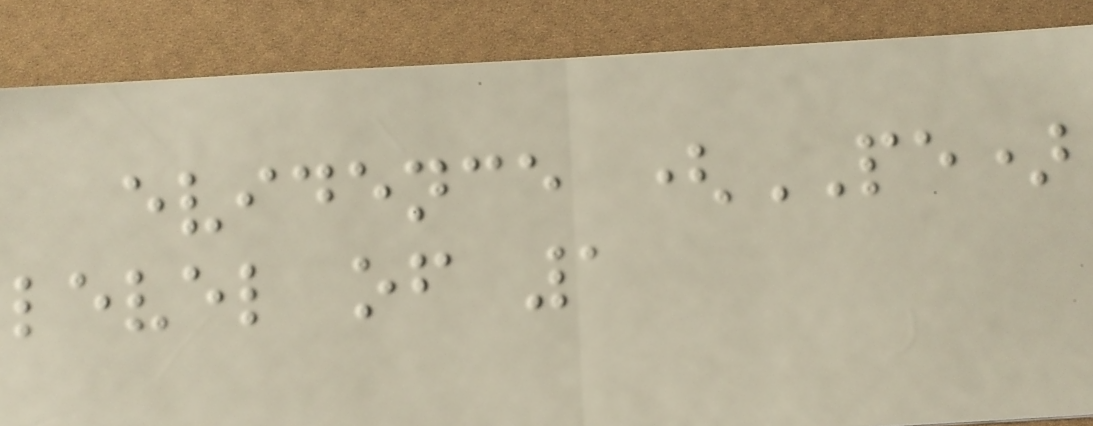evidence (PE)
level of 1
